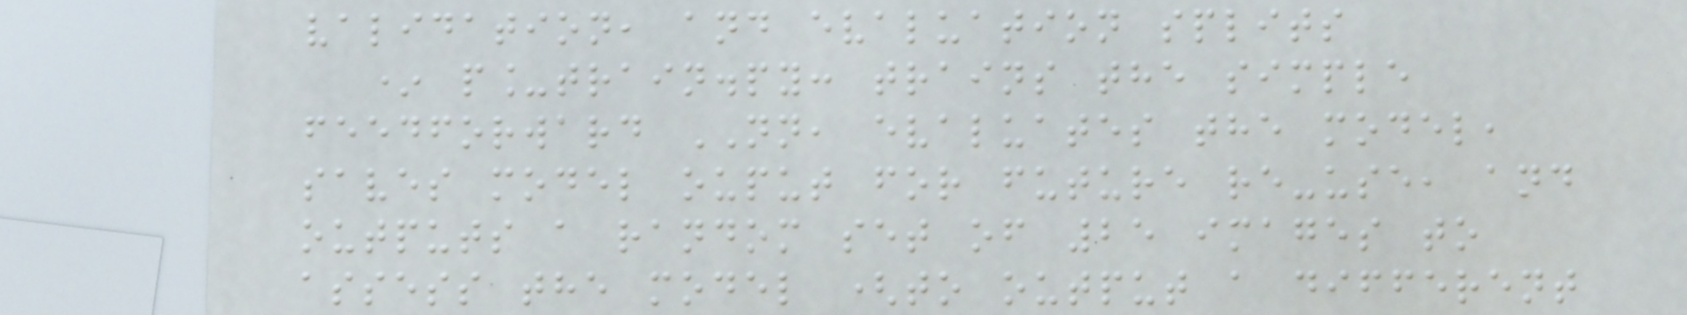validation, and evaluation splits
* p_train.py: trains the simple
feedforward NN, evaluates the model,
saves model ouput for future re-use, and
outputs a random set of 25 images to
assess the model (to output a different
